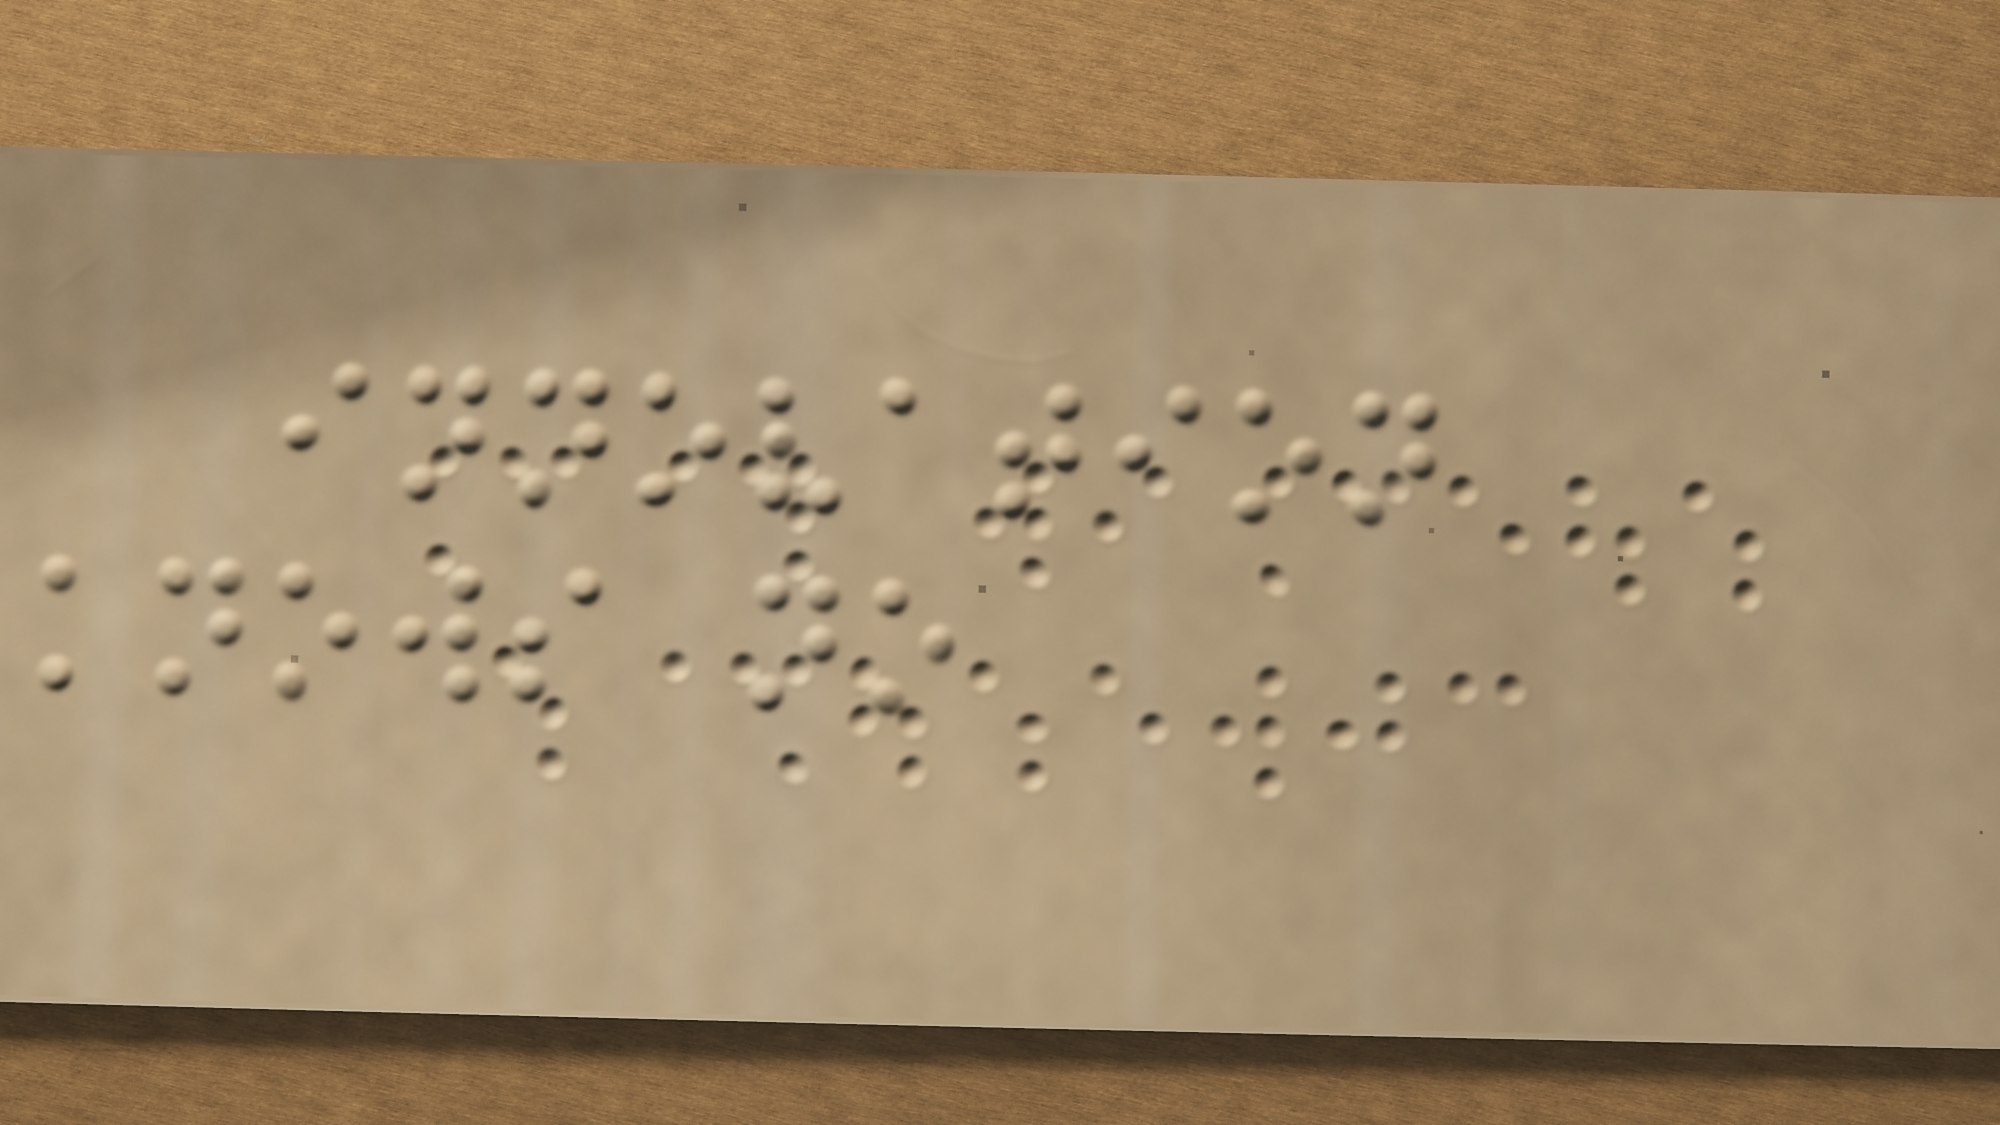innovation
knows no
